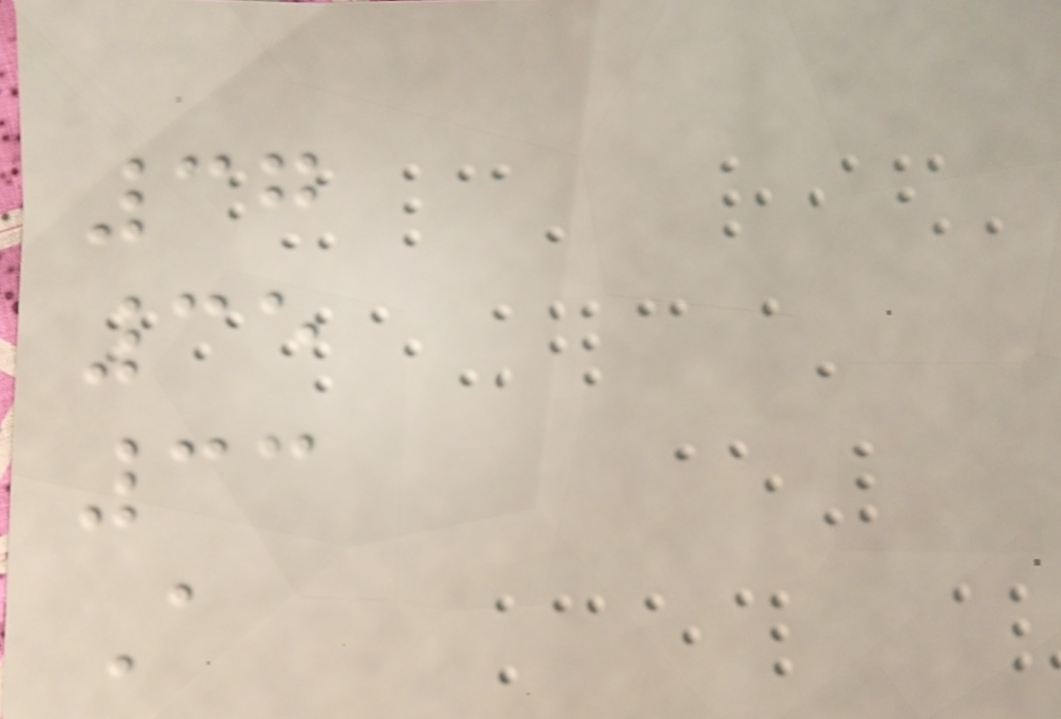37
35
33
A
